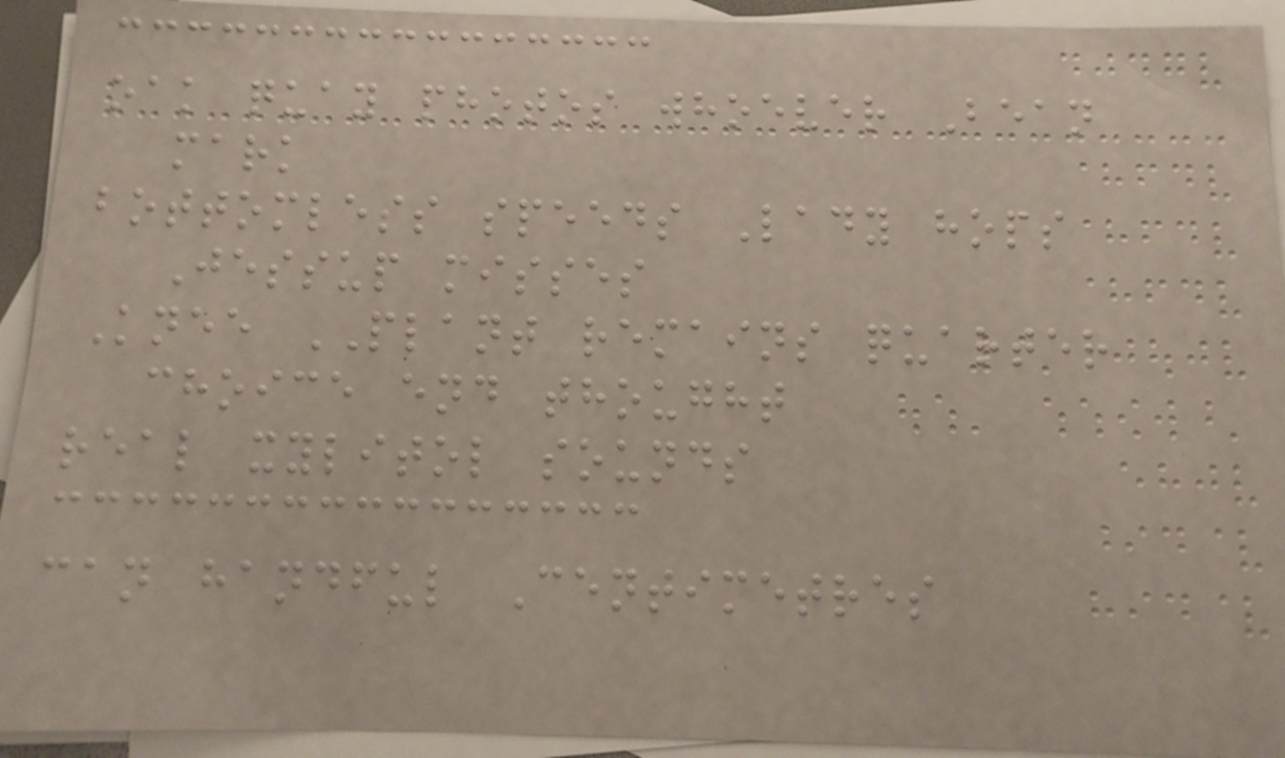oak quay photos whoever Bean
mark
bottomless speeds Lady hops
Jessup misses
Knee PLANT remains quarter
choice end thought
real xylitol sounds
can handful Centimetres
